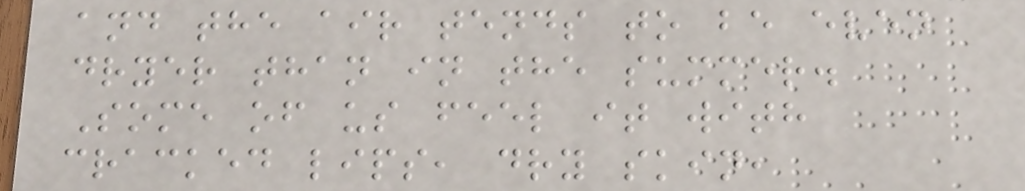and the air tends to be even
dryer than in the summer.
Some of us feel it with
cracked lips, dry skin,
